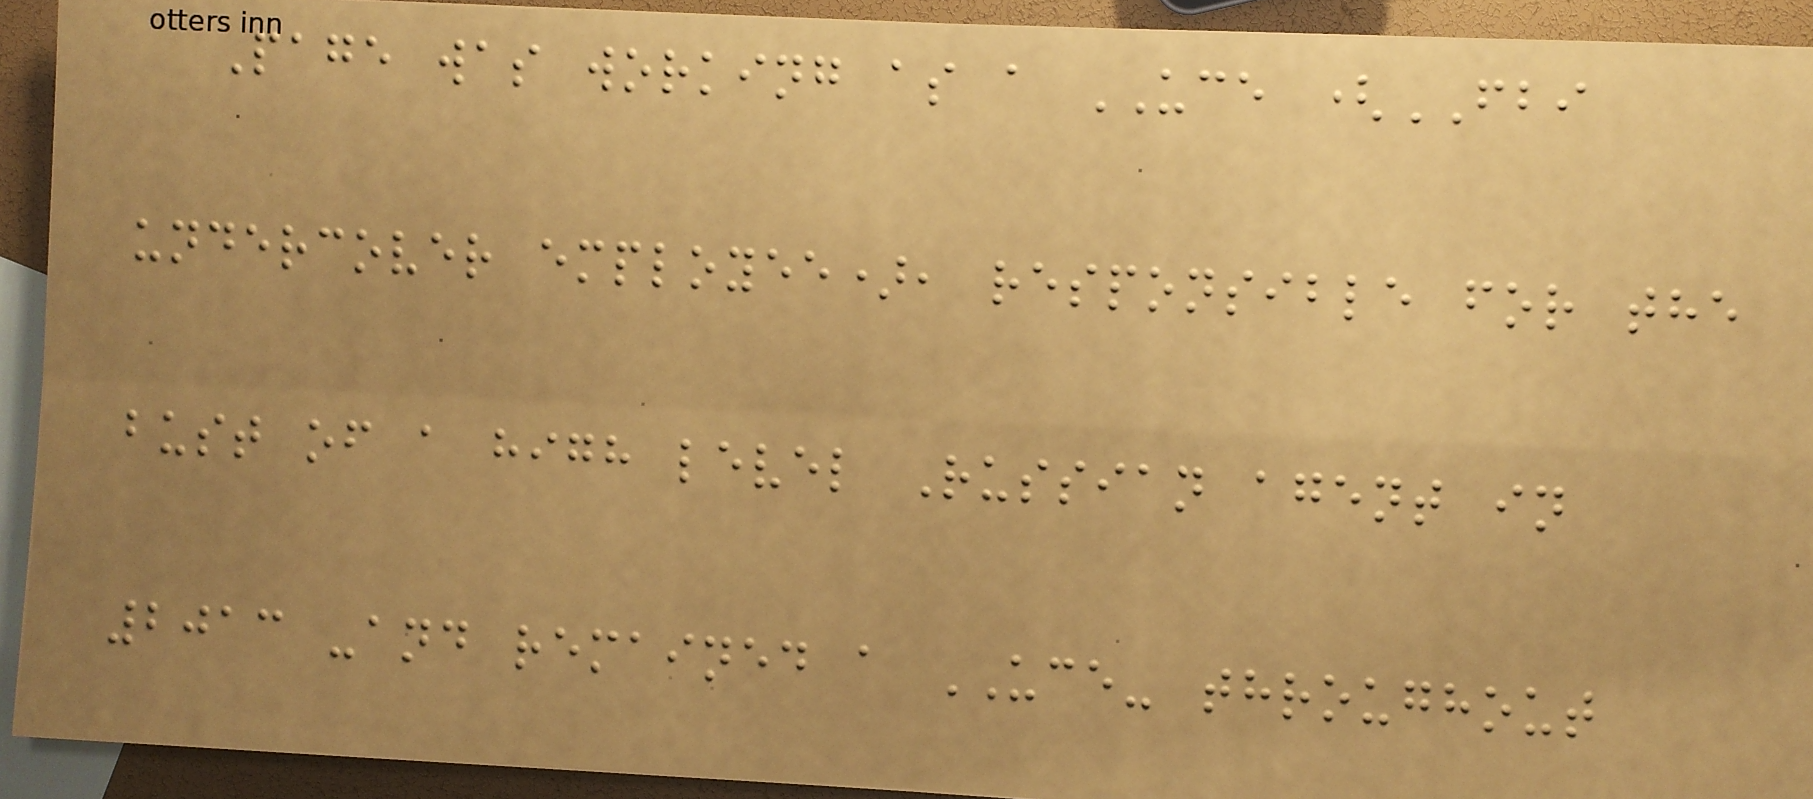Page was working as a UCE (FBI
undercover employee), responsible for the
bust of a high level Russian agent in
2013 -and remained a UCE- throughout
